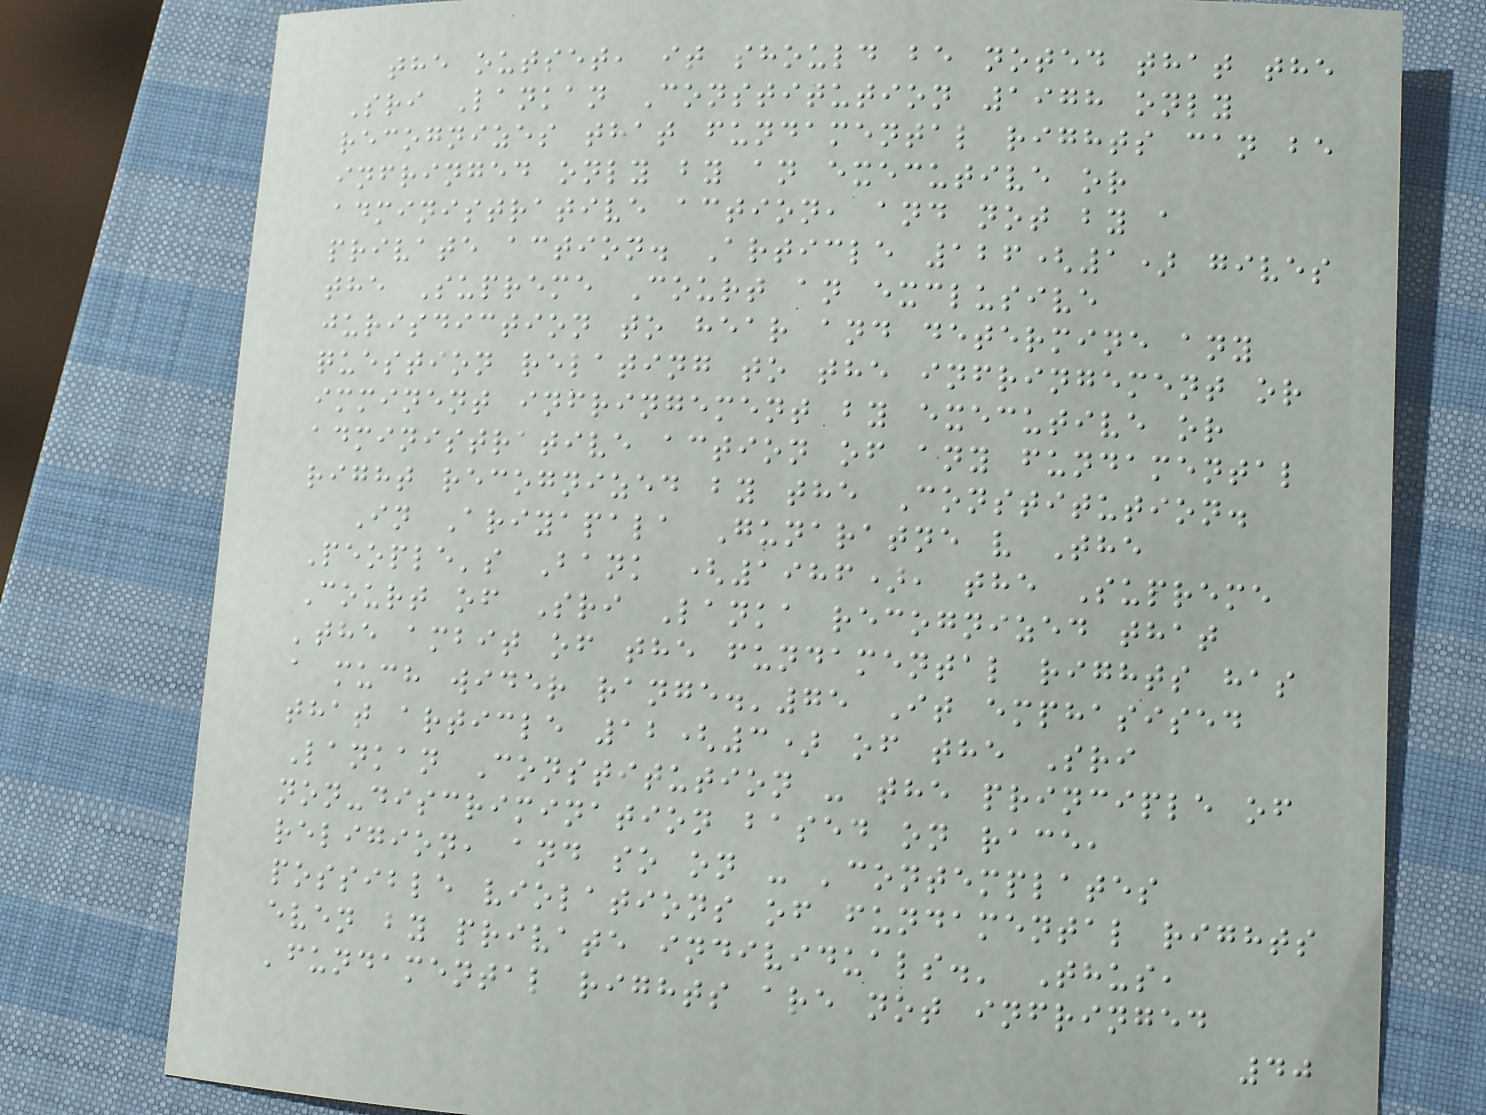the outset, it should be noted that the
Sri Lankan Constitution 1978 only
recognizes that fundamental rights can be
infringed only by an executive or
administrative action, and not by a
private action. Article 126(1) gives
the Supreme Court an exclusive
jurisdiction to hear and determine any
question relating to the infringement or
imminent infringement by executive or
administrative action of any fundamental
right recognized by the Constitution.
In Ariyapala Gunaratne v The
People's Bank (1986), the Supreme
Court of Sri Lanka recognized that
'the ambit of the fundamental rights has
a much wider range.'75 It emphasised
that article 12(3) of the Sri
Lankan Constitution - the principle of
non-discrimination based on race,
religion, and so on - 'contemplates
possible violations of fundamental rights
even by private individuals.' Thus,
'fundamental rights are not infringed
40
